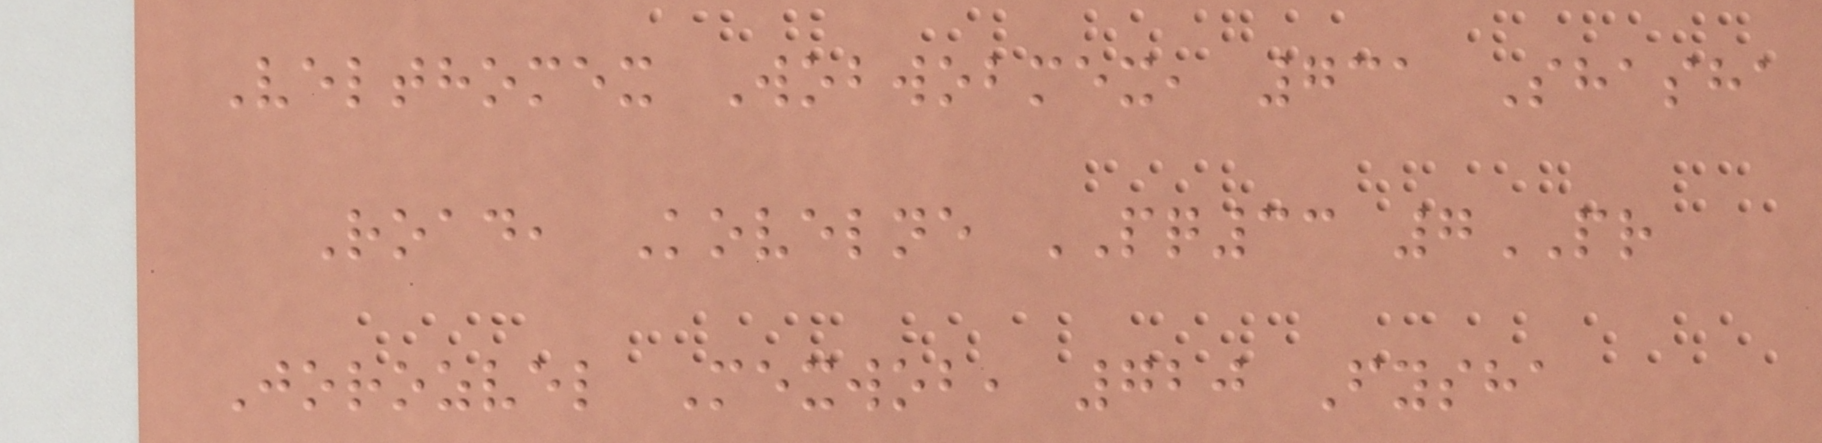Velthomex Wobwobmex, 731 Shasha
Road, Kovelne PQ33 7PR
Jorozvel Mexwob, 720 Fysha
